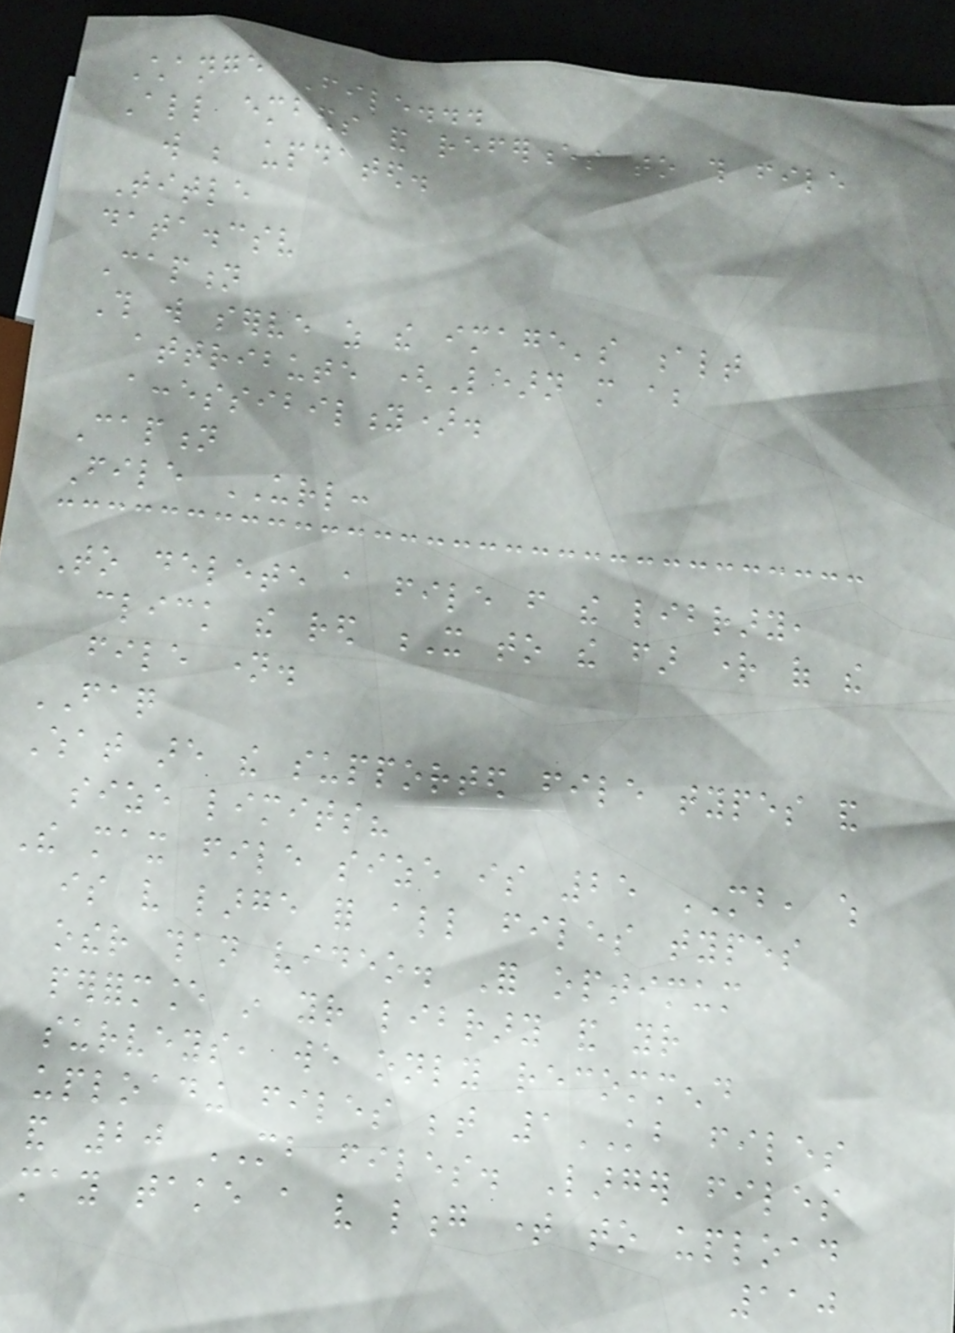Change File...
All embeds and references to this file
will be updated.
Title
data.csv
Caption
This will serve as the image's alt
attribute (Learn more about
accessibility).
Caption
File URL:
To delete a file from the library,
click the red X to the far right of the
file name.
FAQ
What are the supported file types and
size limits?
The max file size is 25 MB, which
is very large for all files types
other than video. For optimum
performance in your library and your
surveys, we only recommend
uploading files between 1KB files
and 20 MB files. Larger files
may take a very long time to upload
110
